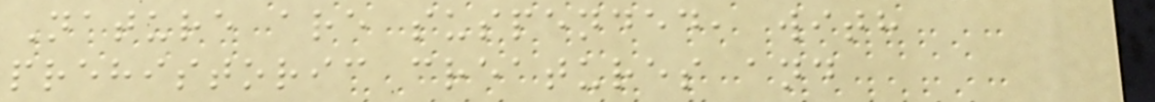Nature are suspended, with
prehistoric creatures and
